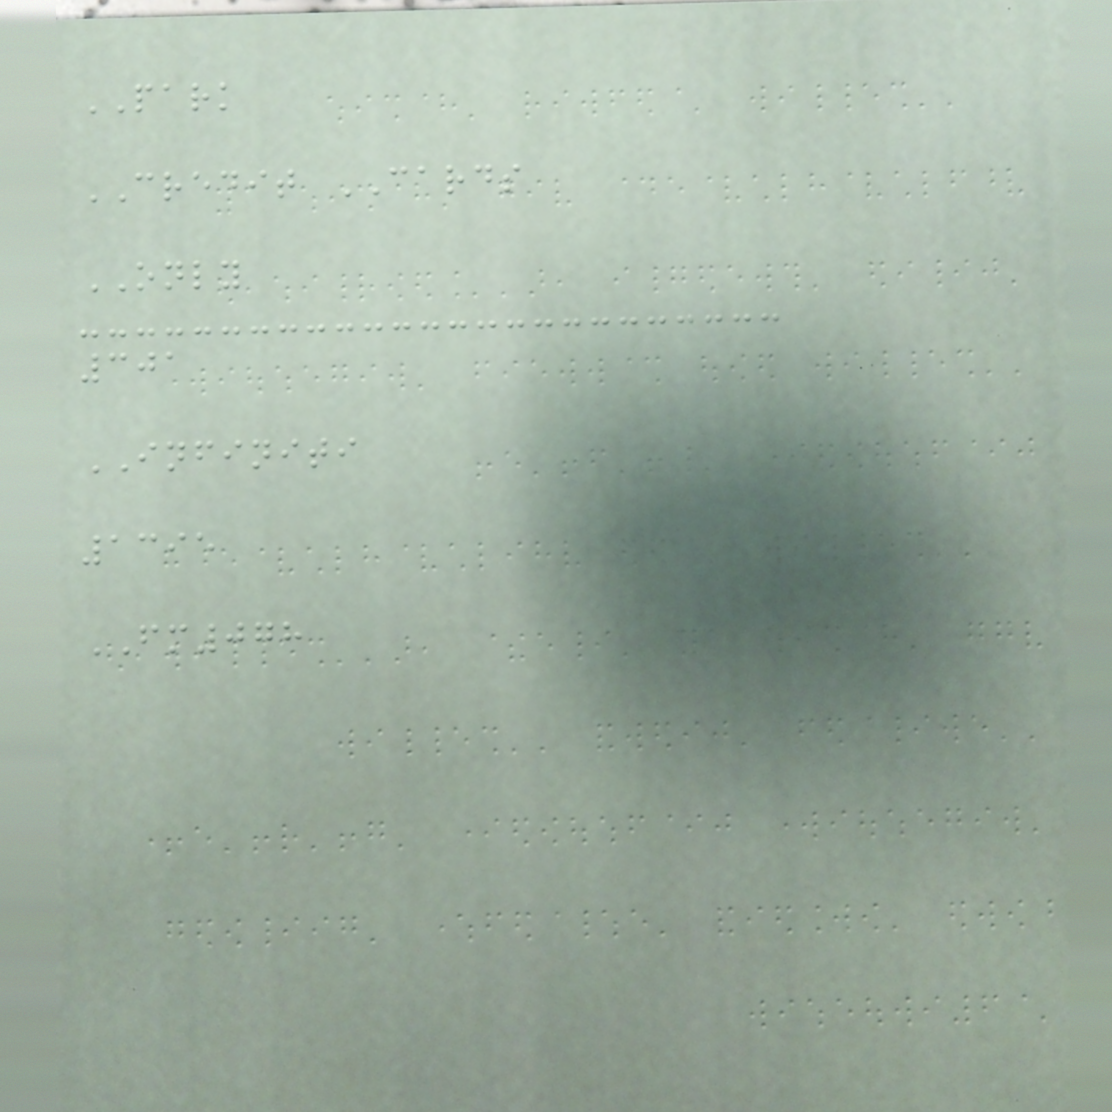PARK
CREDIT CARDS
ONLY
301
INFINITI
1395
FM078
